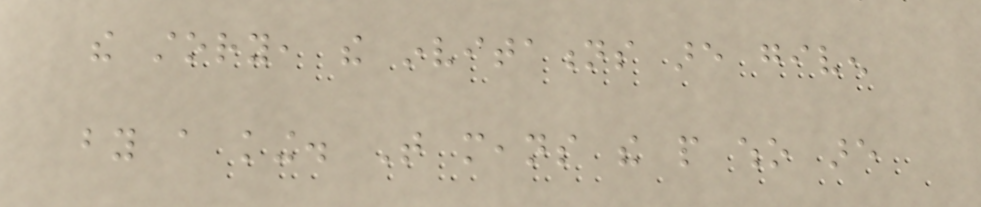the story, the invitations are given
by a king. That means the people who are
